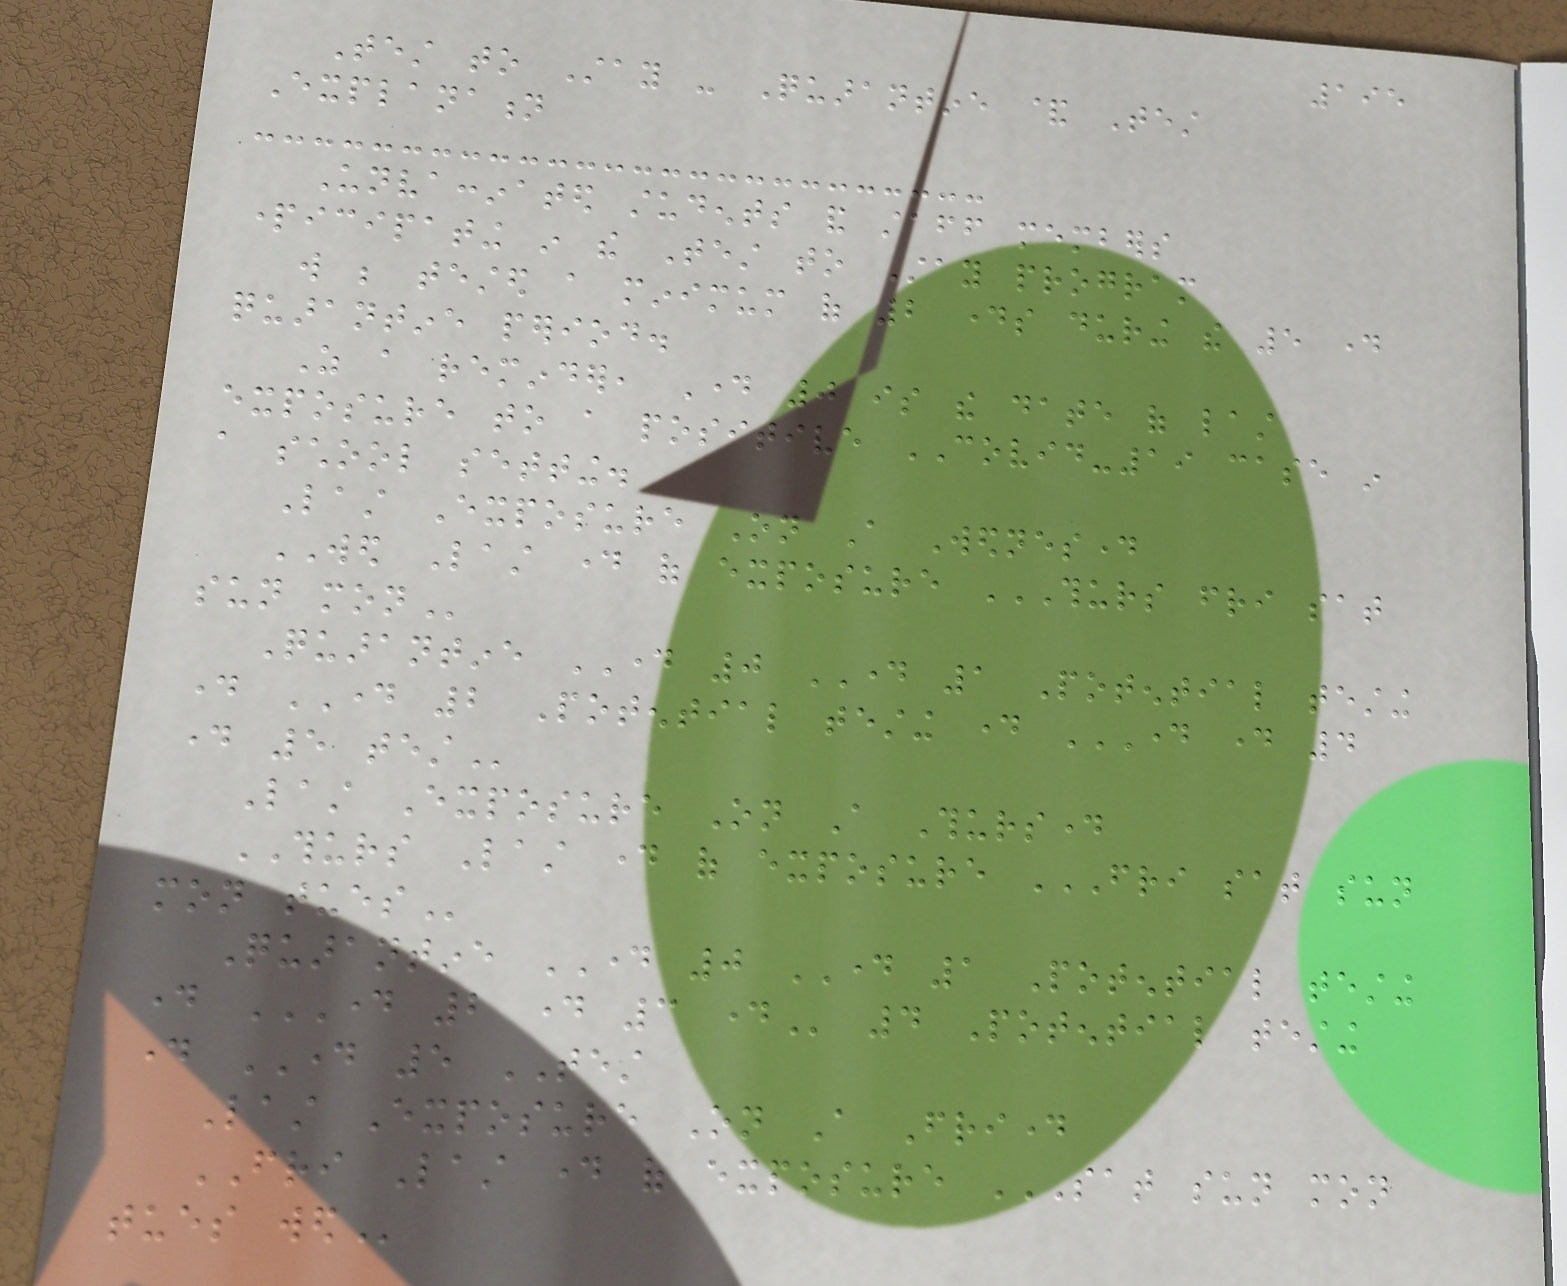195
Test to Stay - Quarantine & Test
Explanation
Unvaccinated students and staff members
participating in the Test to Stay program
will be tested a minimum of 2 days during the 5 day
quarantine period.
As a reminder, Day 0 is the date of last
exposure to a positive COVID-19 case in
a school setting.
Last Exposure On A Wednesday
WED Last day of exposure THURS FRI SAT
SUN MON
Quarantine DAY 0 DAY 1 Potential testing
day DAY 2 Potential testing day DAY DAY 4
DAY 5 TEST
Last Exposure On A Thursday
THURS Last day of exposure FRI SAT SUN
MON TUES
Quarantine DAY 0 DAY 1 Potential testing
day DAY 2 DAY 3 DAY 4 Potential testing
day DAY 5 TEST
Last Exposure On A Friday
FRI Last day of exposure SAT SUN MON
TUES WED
